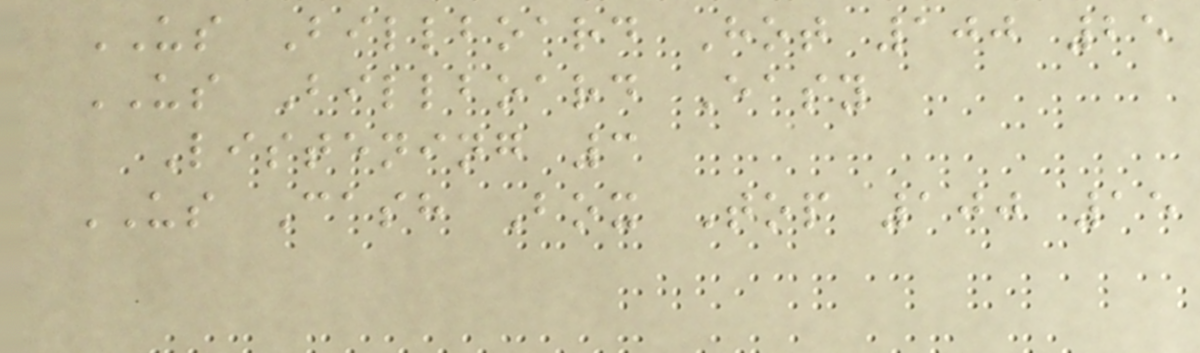US Billboard Hot 100 25
US Billboard Easy
Listening 3
US Cash Box Top 100 15
